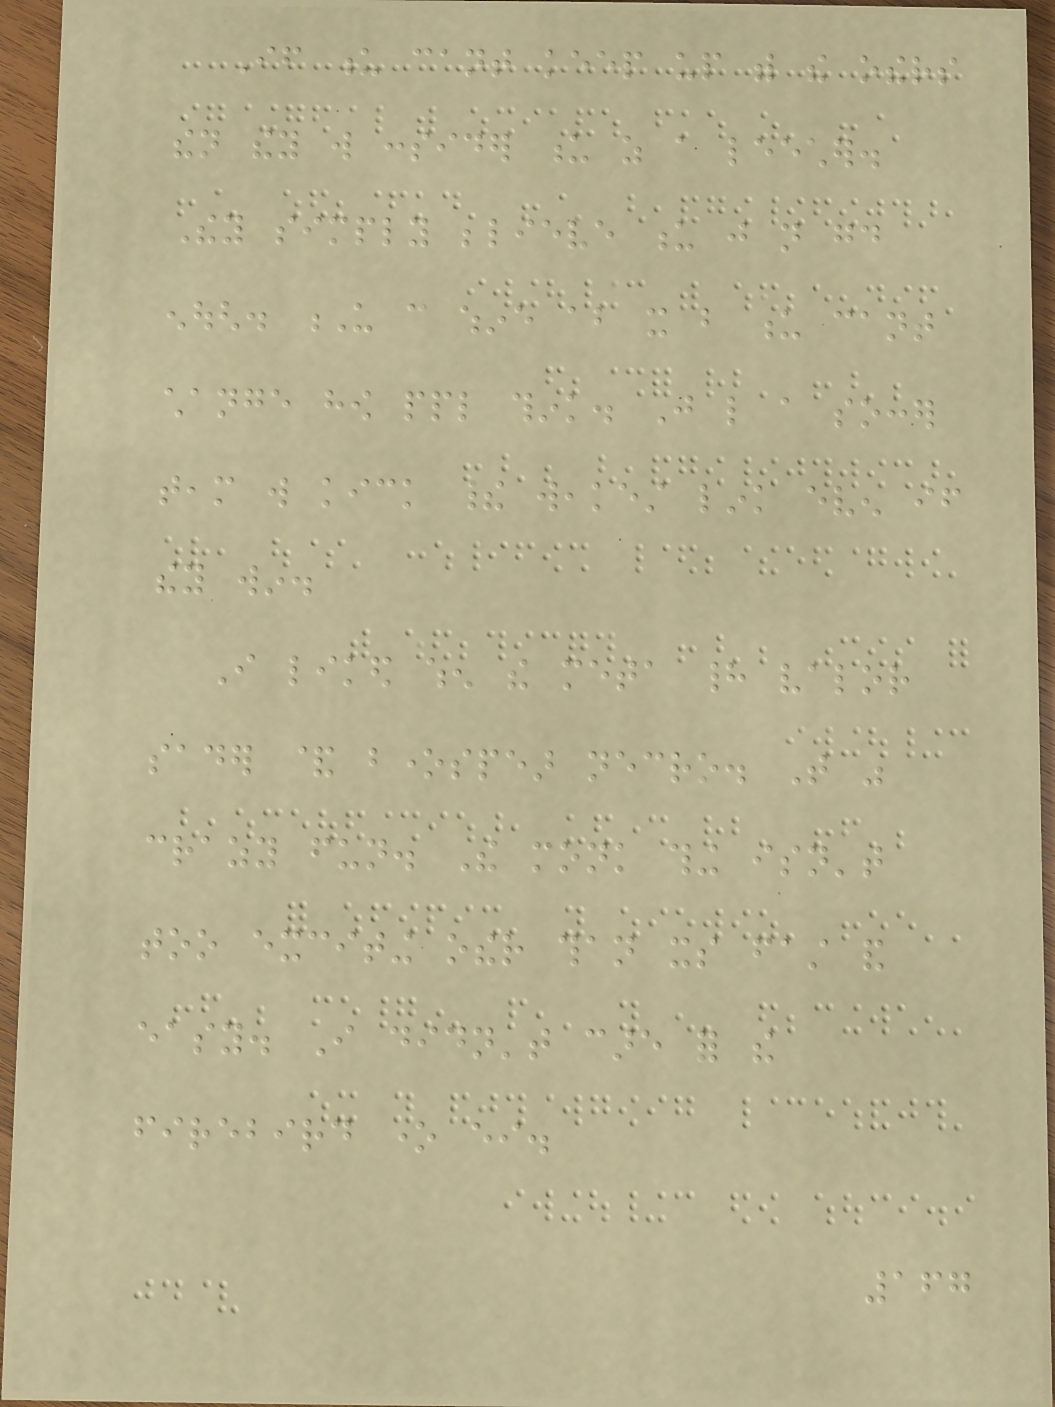If u cant keep up with the others
then they will consider u as a leecher.
They simply believe u just not good
enough. U can whine about it but u cant
change how ppl think. Just like a soccer
team will kick their weakest link even if
they win.
I liked when the meta had valor
sader & bonespear necro. That was
crazy fun. The monk thing isn't
too exciting other than its fast and
easy. I didn't care for the
firebird one either.
167
